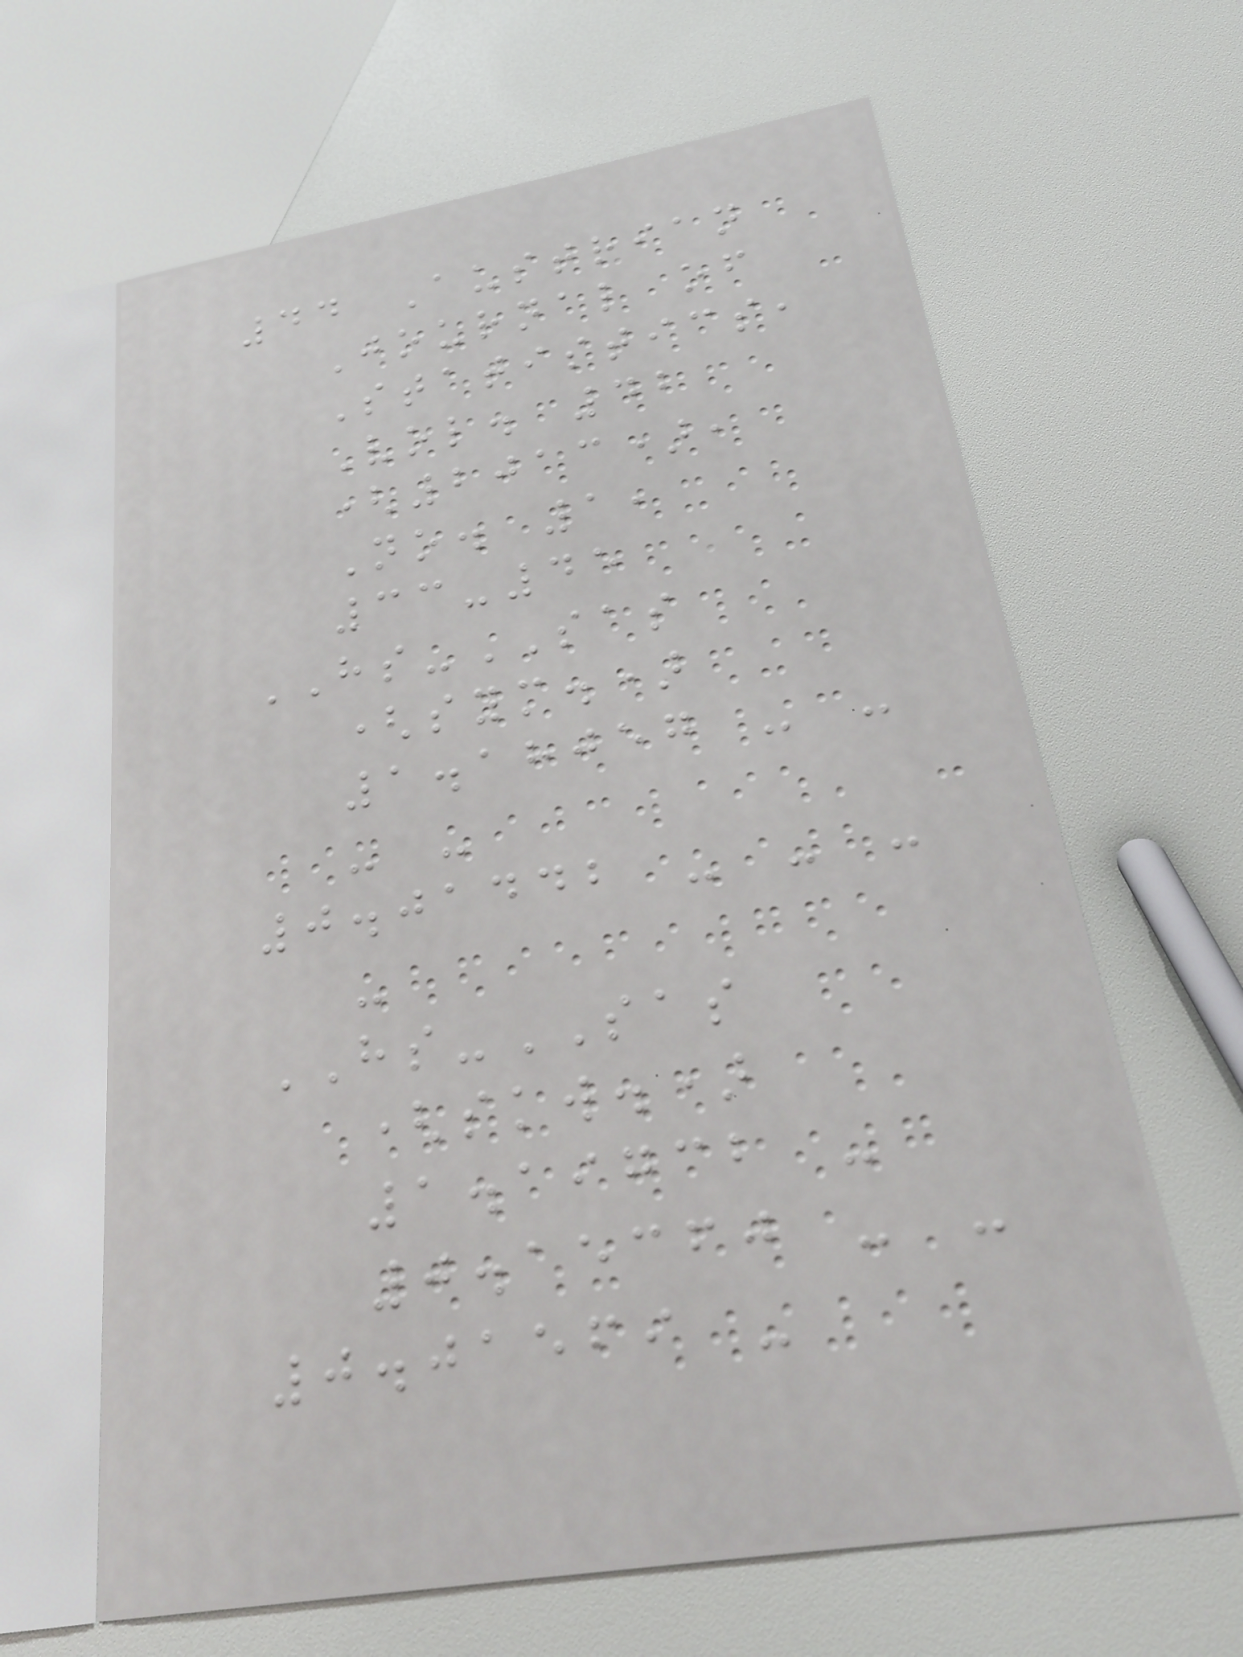44 Austrian
Journal of
Statistics,
Vol. 42
(2013),
No. 1,
33-45
HS-SAS
(sym.)
1.18057 - -
- -
0.01442 - - -
-
HS-SAS
(skw.)
1.19732 -
0.15360 - -
0.01569 -
